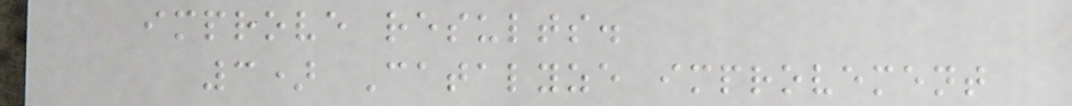improve results.
3) Catalyze improvement
